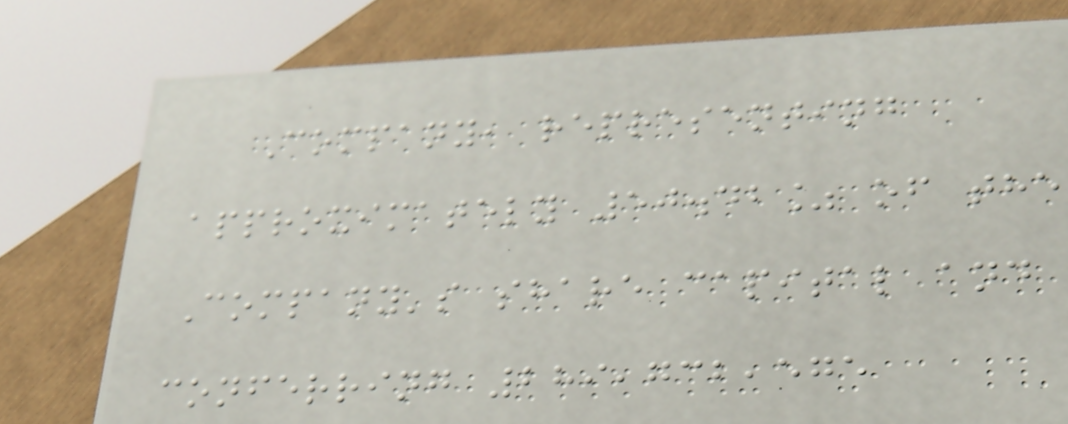Company, representing
approximately 50.42% of the
Company's share capital and
conferring 289,732,575
